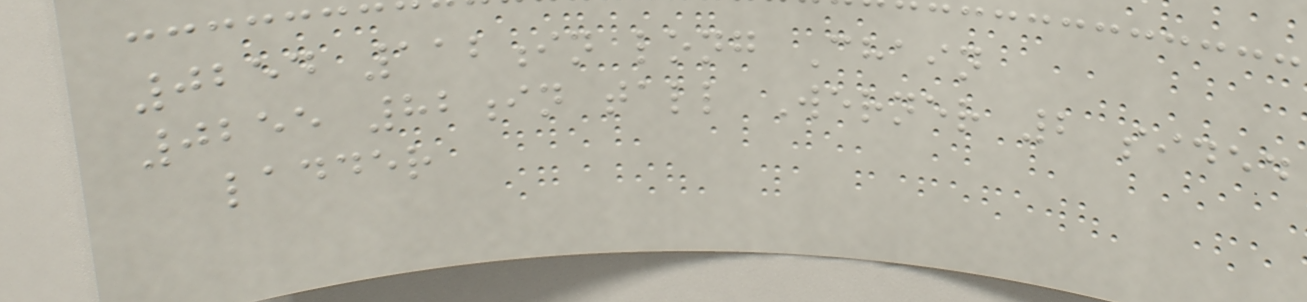0254 112in long Chain
0255 82in tall Werner 2 sided
ladder
